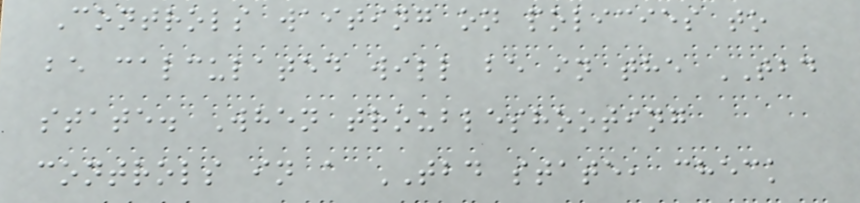Controls waiting on policies to
be calculated will be in the TBD
state. When troubleshooting
controls in a TBD state, check
